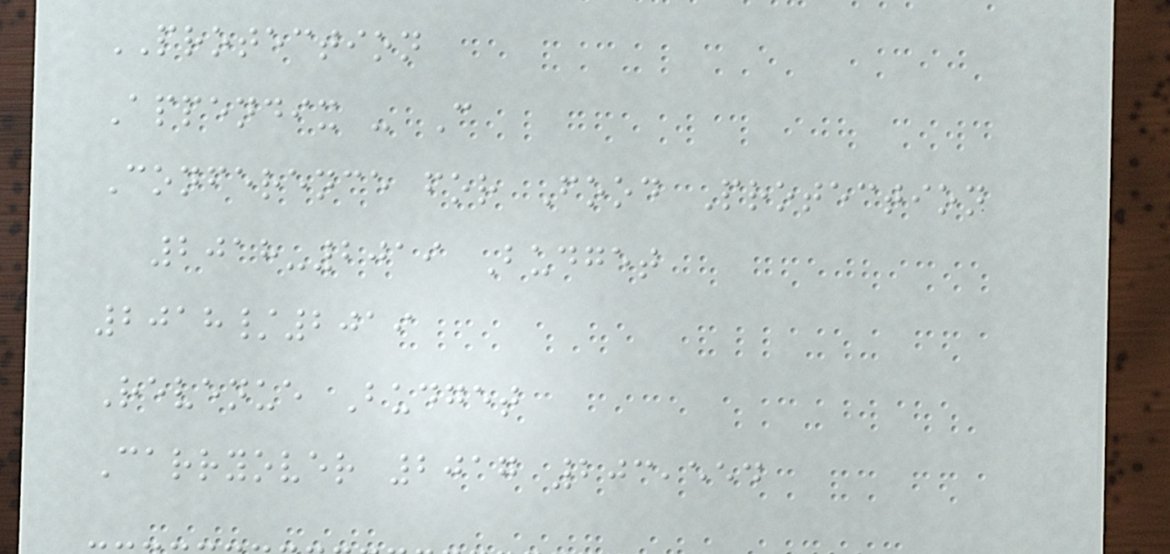PROTECTION
Appendix - C
Conference for Food Protection
2018-2019 Budget
2018/2019
Revenue Budget
Carryover 2017 203,554
